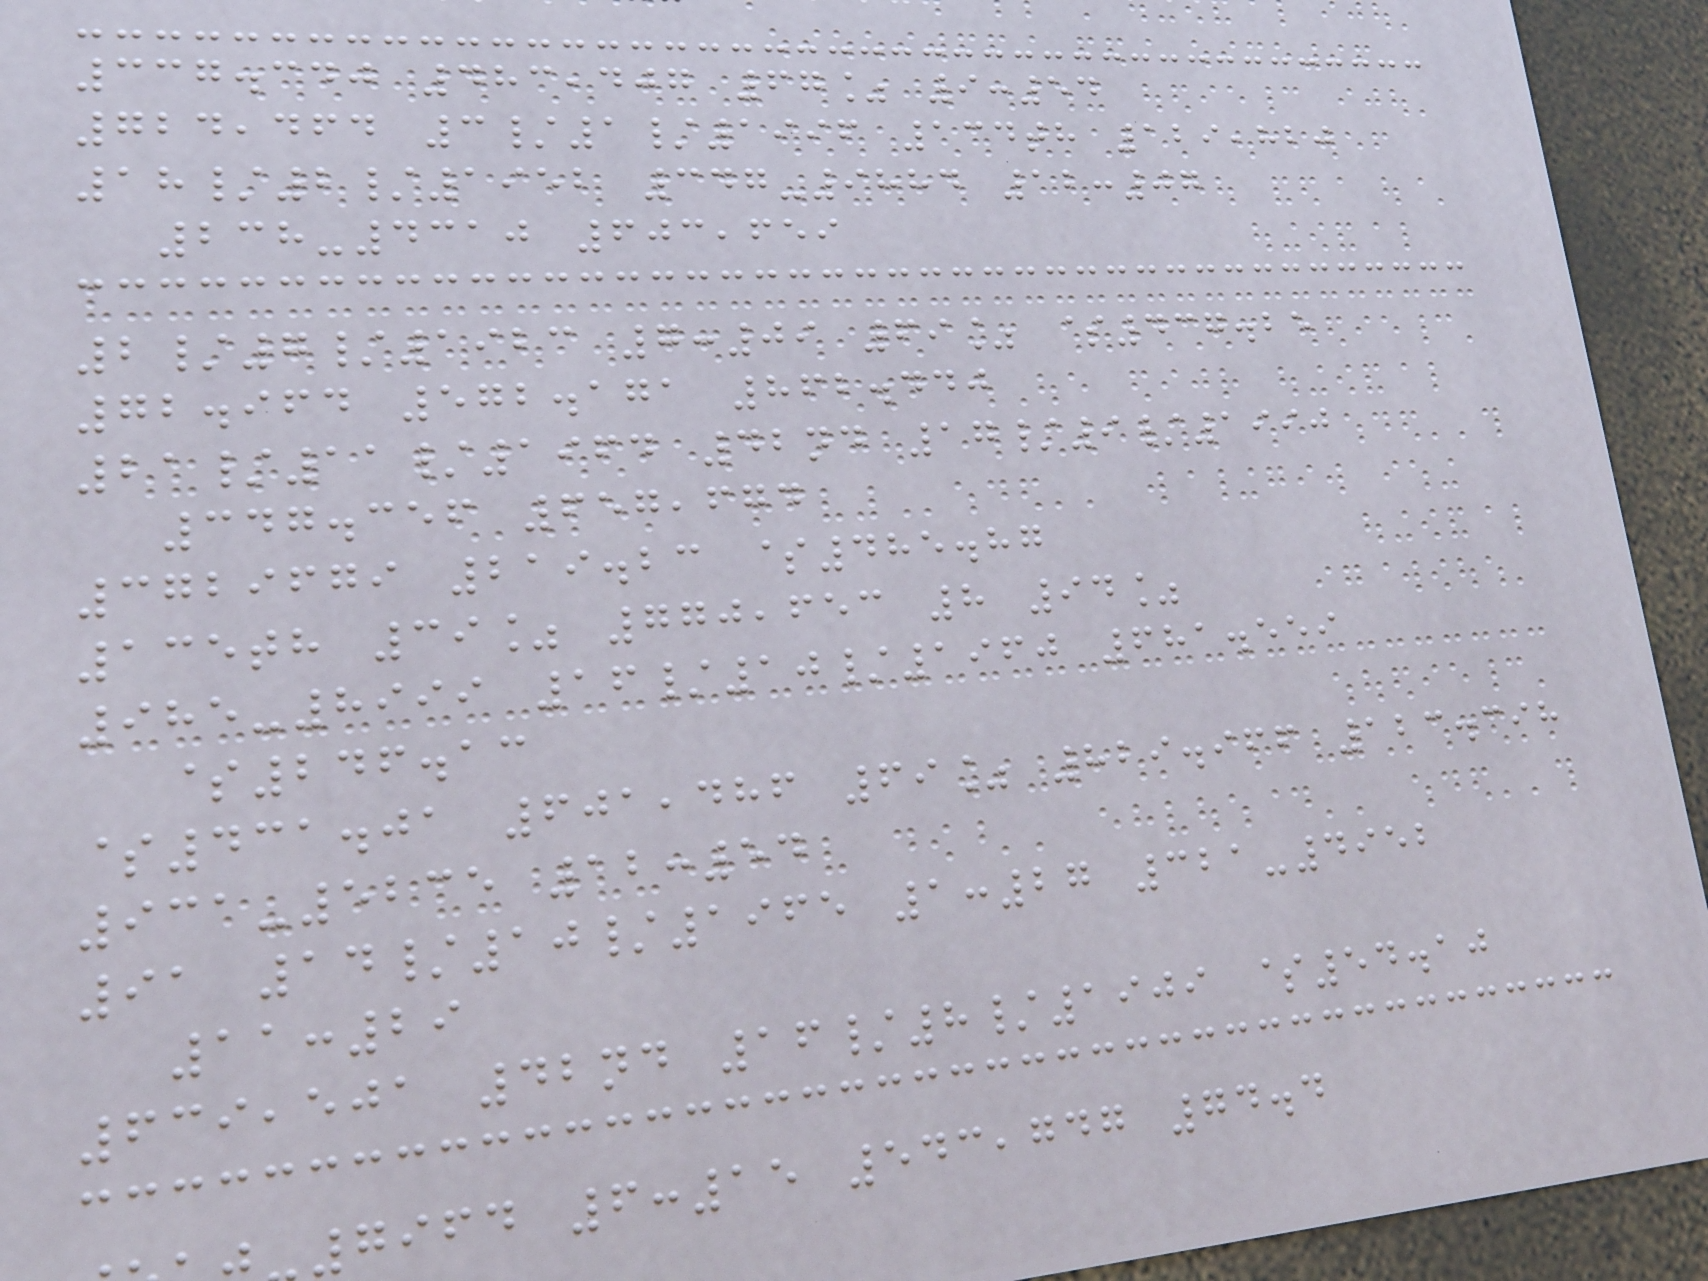337.340 483,407 67% 9:54
724,464 3/1/1996 134th 129,820
18/2/1952 347-9884 12:07
238-4310 603,659
2/7/1923 7:09 69% $437.25
72.964 572.171 862.440
21/11/1964 42nd 17/9/1990
347.356 657,674
3729679 219.23 $485.87
135th 39% 770,653 8 94%
985-8999 16/10/1960 681.559
$246.13
$431.01 601,486 69% 829.966 123.398
931-5235 12:54
91 14/10/1965 1:27 321-4952
11:29
639,501 42nd 16/8/1909 $54.10
7964 6:15 543,747 74.4
